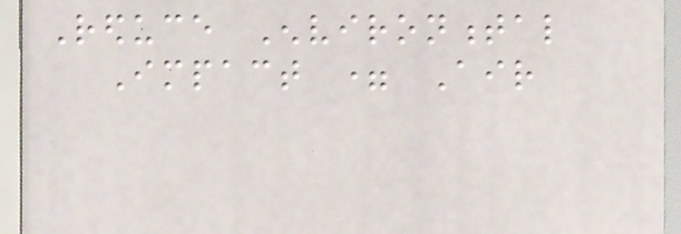Reduce Environmental
Impact = Air
